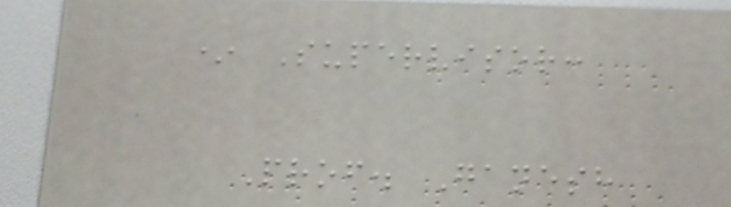* Supervisor:
Prof. Ganesh
